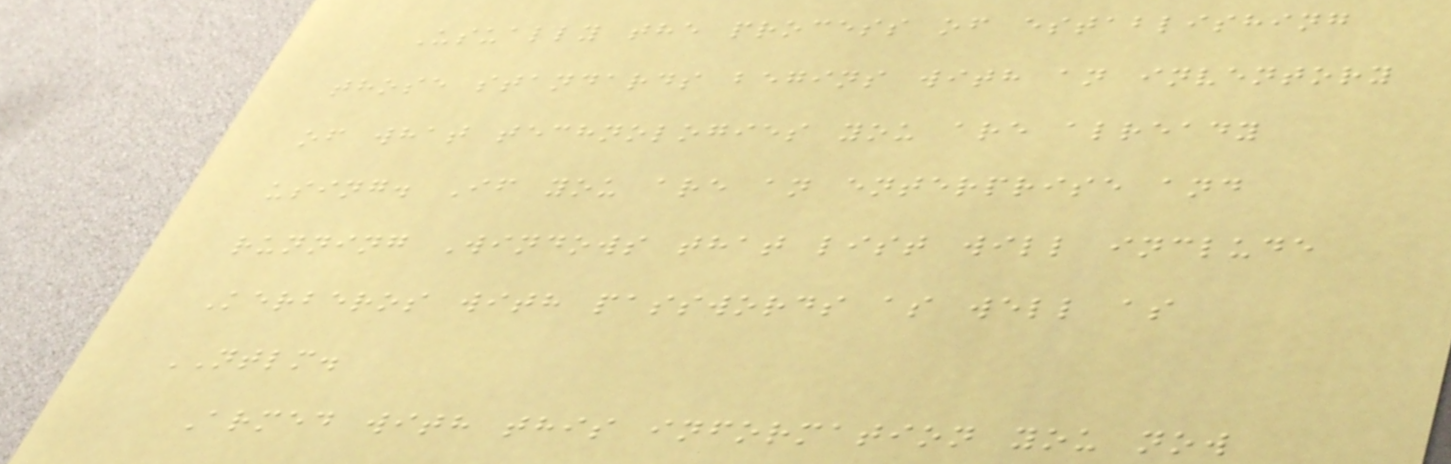Usually the process of establishing
those standards begins with an inventory
of what technologies you are already
using. If you are an enterprise and
running Windows that list will include
Kerberos with passwords as well as
NTLM.
Armed with this information you now
